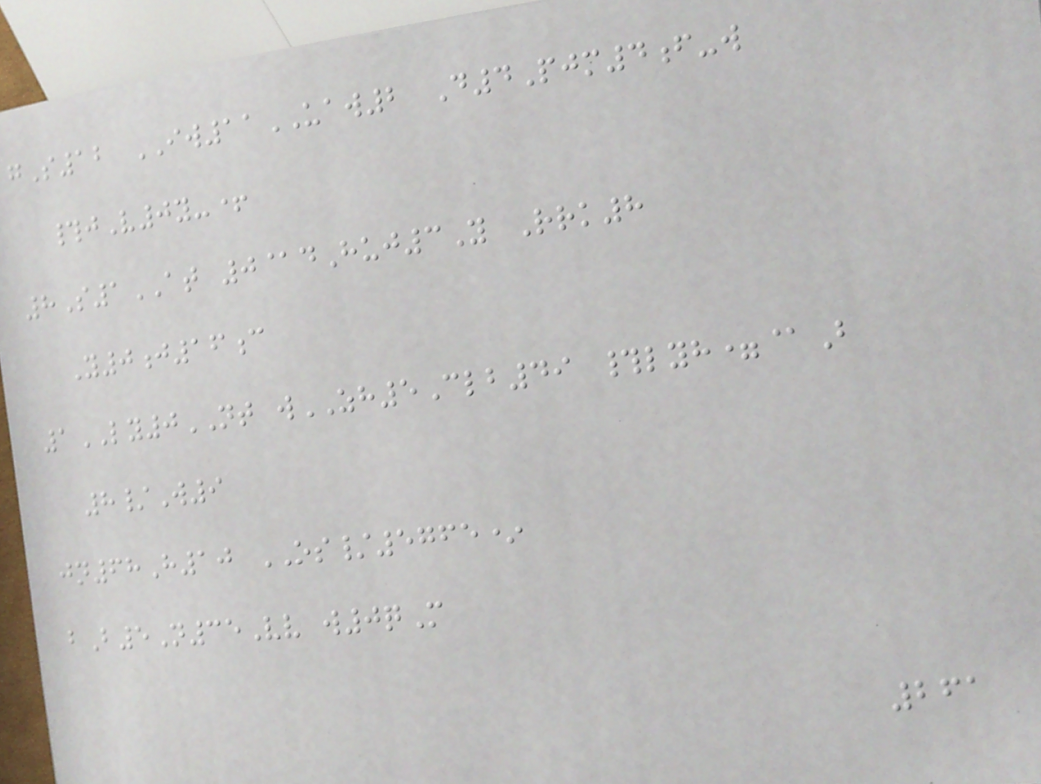gS12 IW11UAW2 D4Pjm4f-w
#jV0y-+
8S1AT 0@dHuj3Y Rrk8
Y0j16c
1LY0NT wZH5Clb49 #lyh=@B
8/W9
jn68H10 OS/5765*
bB5N35Vv w0qM
261
